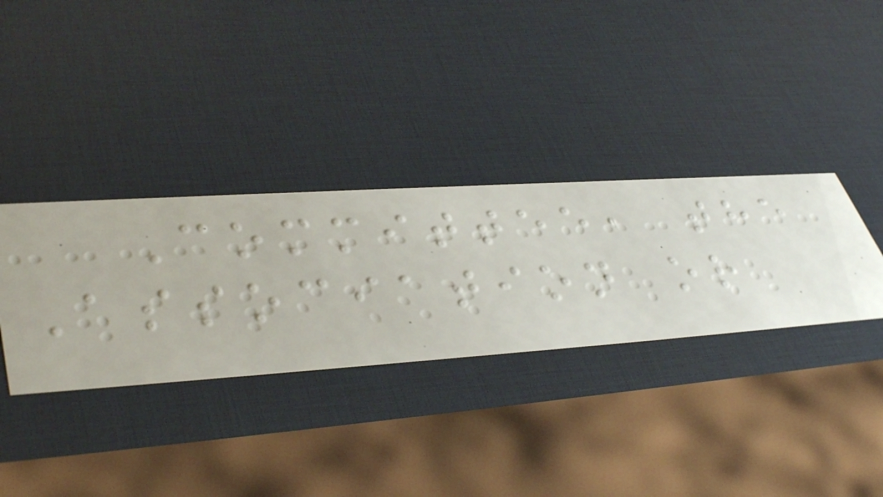Committee, the
Association or
